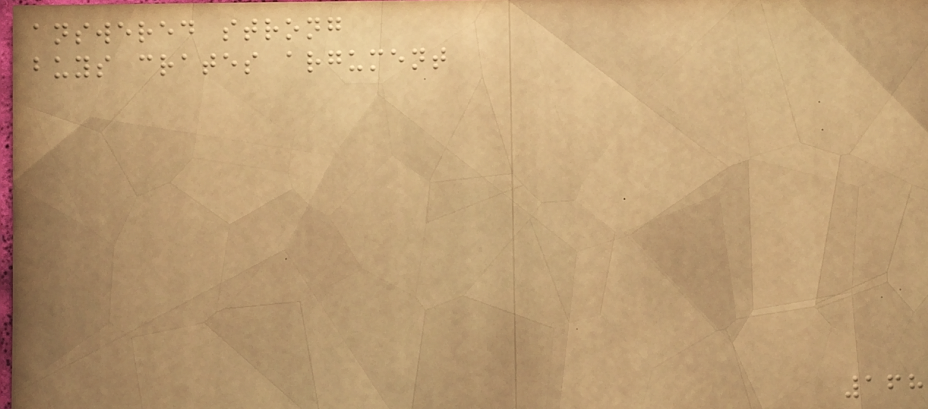answered strong
buys crates argument
168
